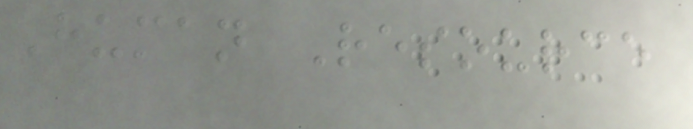Human Resource
